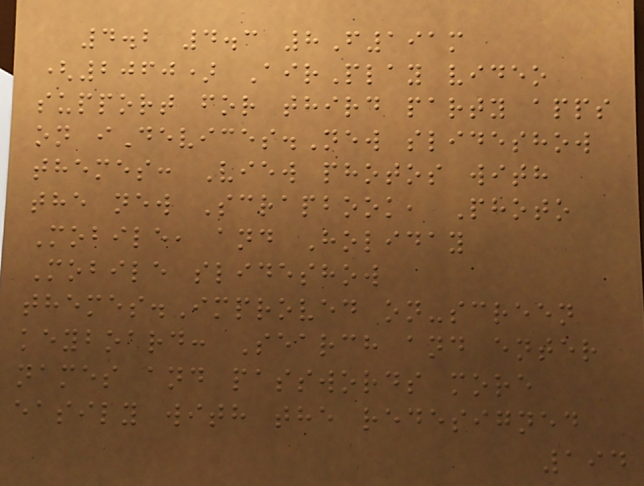4.2 4.3 8F191m
(2060) AirPlay video
support for third party apps
on iDevices.New slideshow
themes: View photos with
the new Scrapbook, Photo
Mobile, and Holiday
Mobile slideshow
themes.Improved on-screen
keyboard: Search and enter
names and passwords more
easily with the redesigned
194
